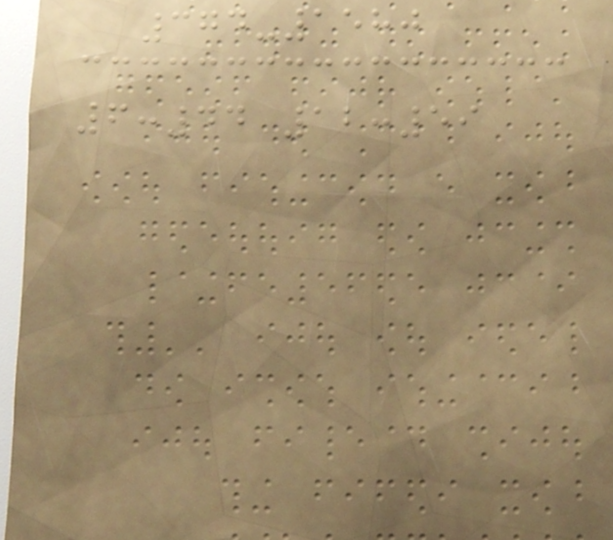374-1580
6:44 12:59
